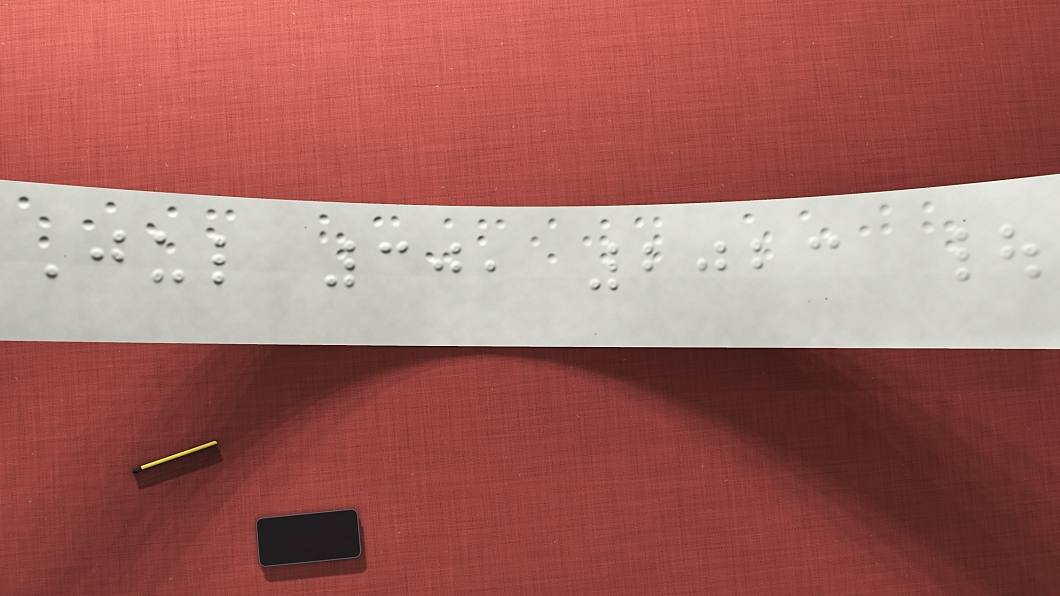Jul 30, 2023 |
